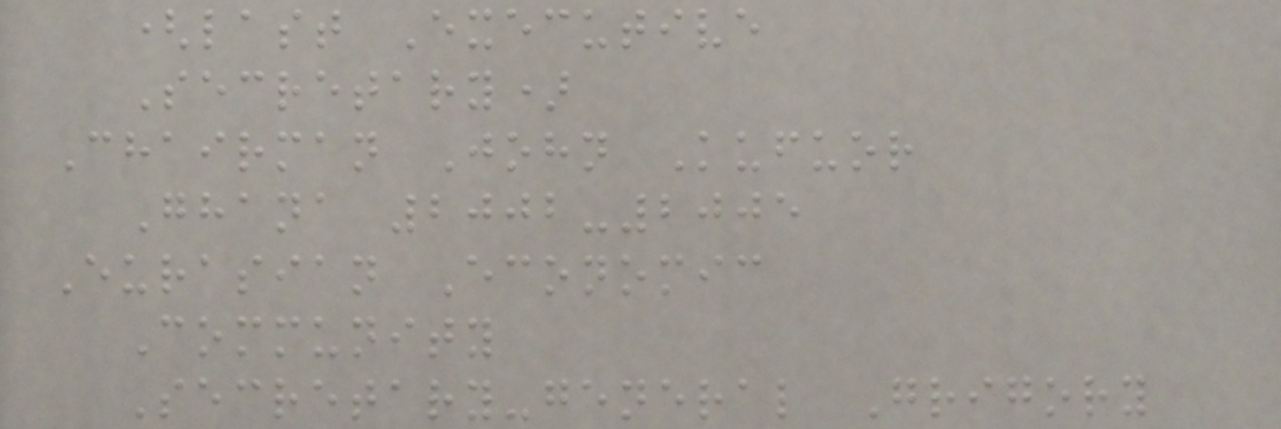(last Executive
Secretary)
Chairman John Kufuor
Ghana 2002-2005
Eurasian Economic
Community
Secretary-general Grigory
